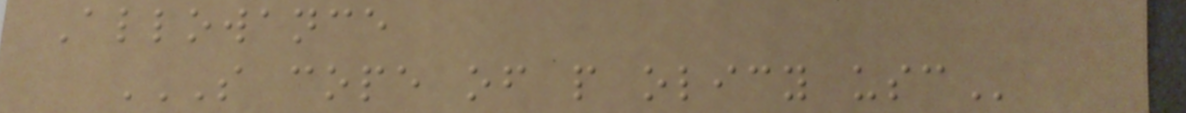Allowance
S COPE OF P OLICY USC
